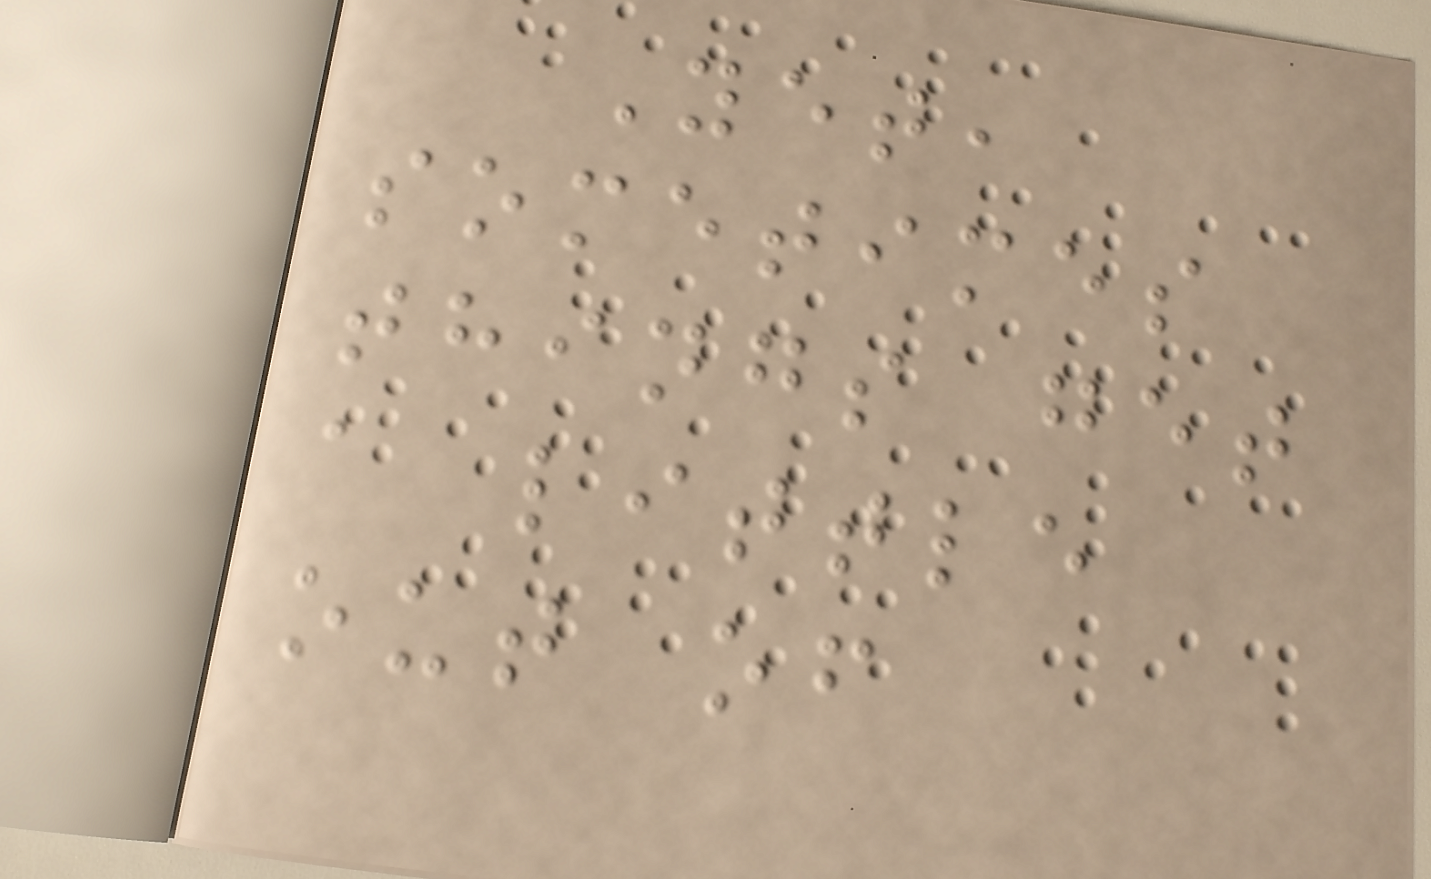Yet,
sometimes
things get
a little
out of
